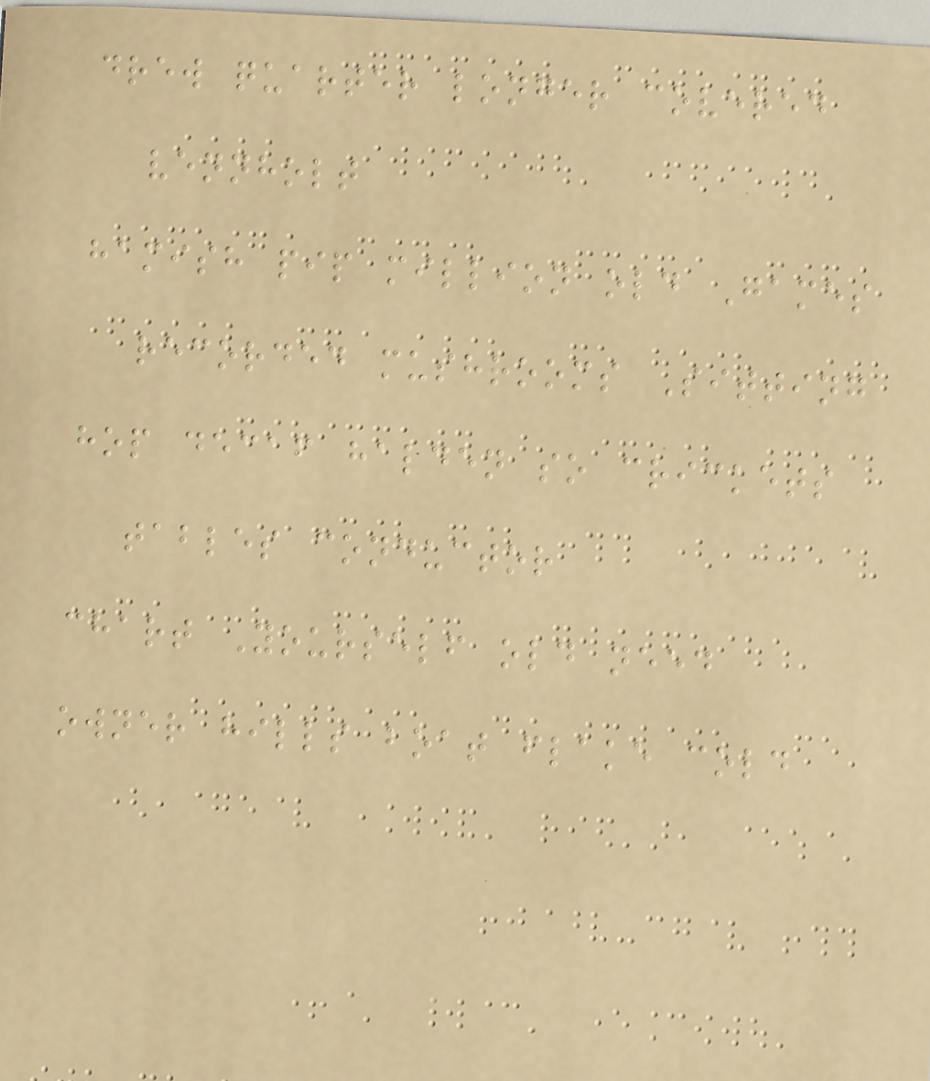drew quarter longer covered
vennholt
hamish pip million old Games
recorded mushrooms Sitting
hop decaf halden so crickets
tables conductor
chart Yourself old need
owner hills boat flake cold
